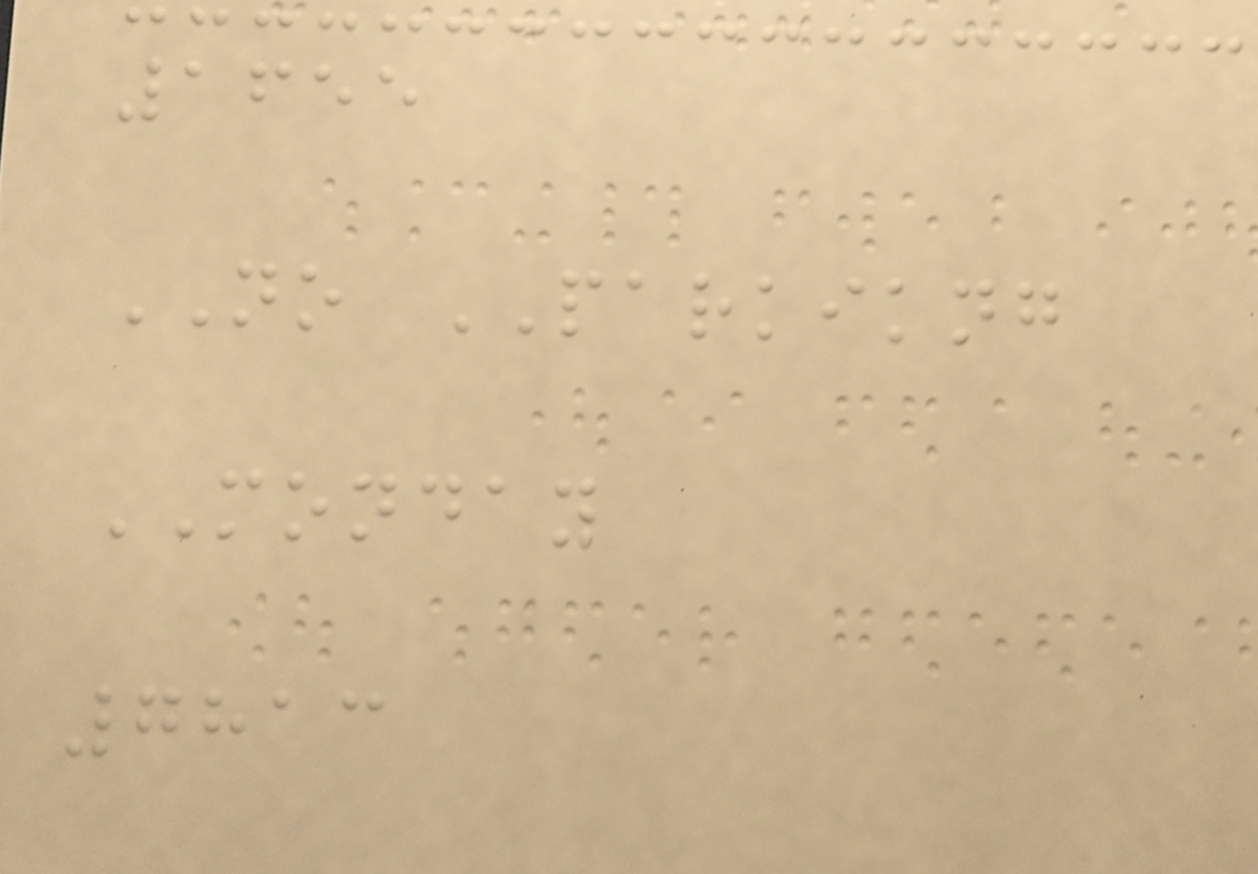1655
NO PARKIKNG
MONDAY
7813
